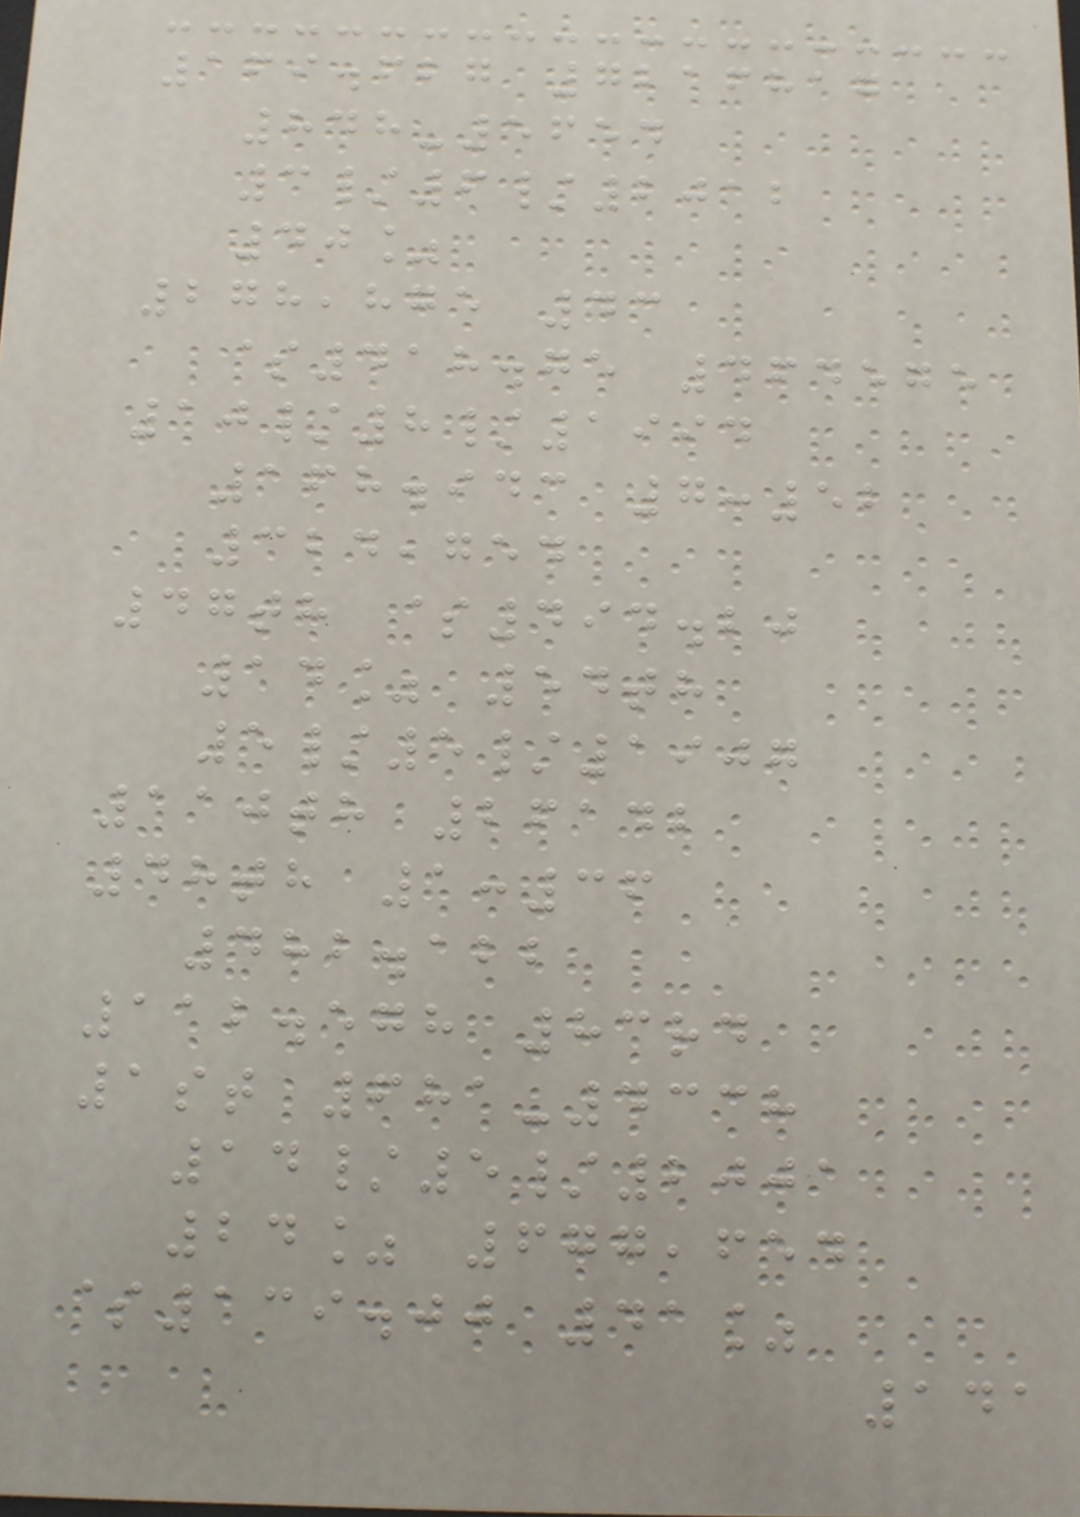169.627 7216817
848-5654
3/6/2012
40%
278,875 43
$418.75 464575
10/8/1994
168.943 7:52
324,754
47th $494.20
14% 54th
5/5/1907
110th 26142
48th 1:36
482.122
112.578 83rd
1st 681-4338
14/5/2001
24% 677,654
$139.00 41%
141
